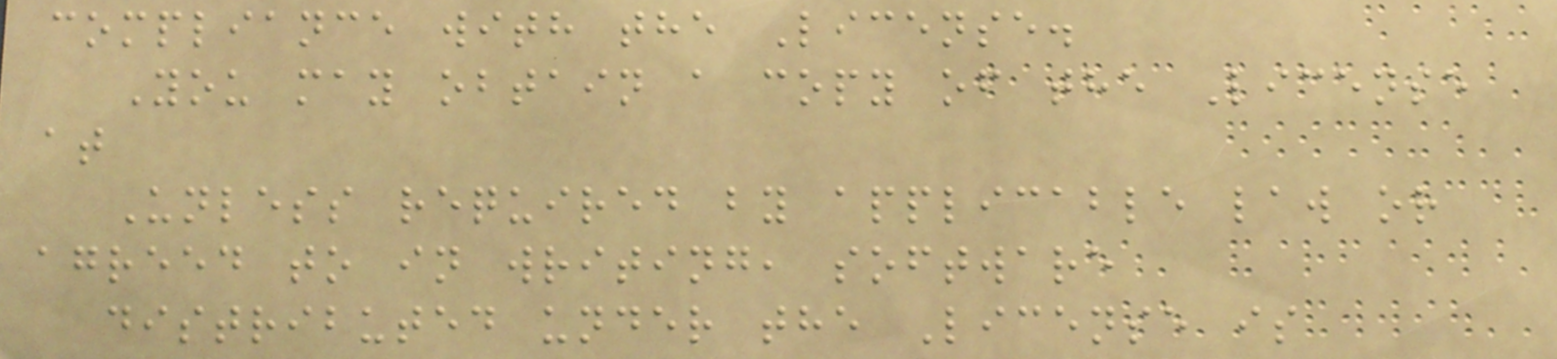compliance with the License.
You may obtain a copy of the License
at
Unless required by applicable law or
agreed to in writing, software
distributed under the License is
